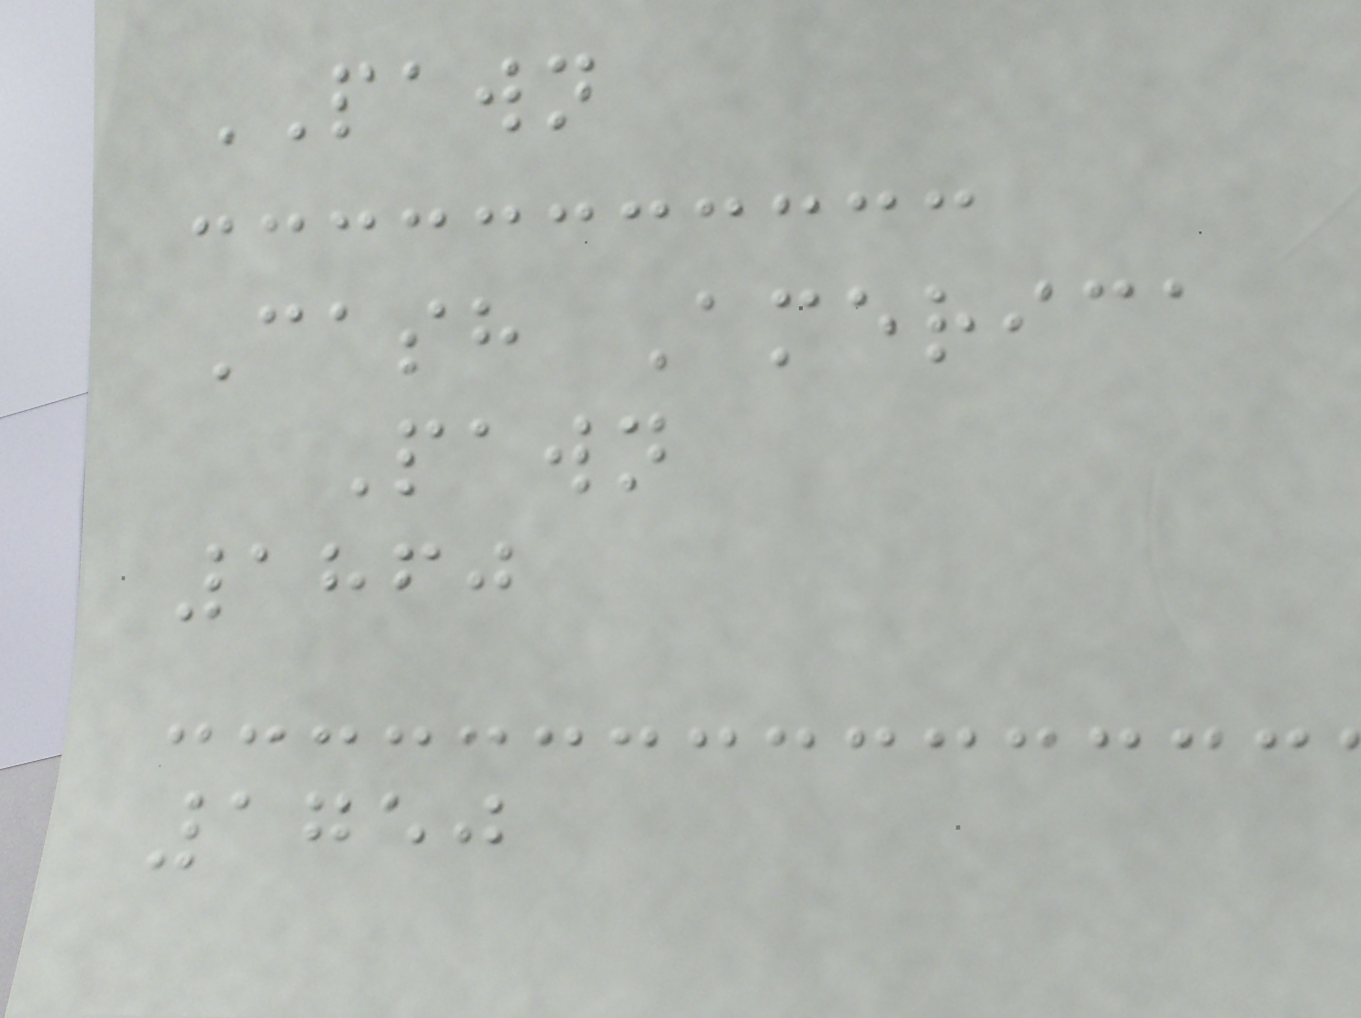PAWN
Cash America
Pawn
1860
1750
